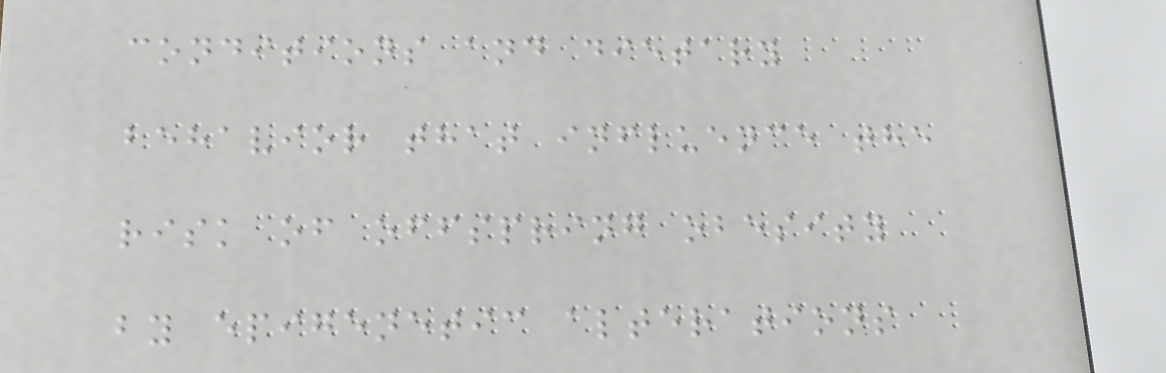conditions and dietary
behavior that influence the
risk of offspring obesity
by epigenetic alterations
